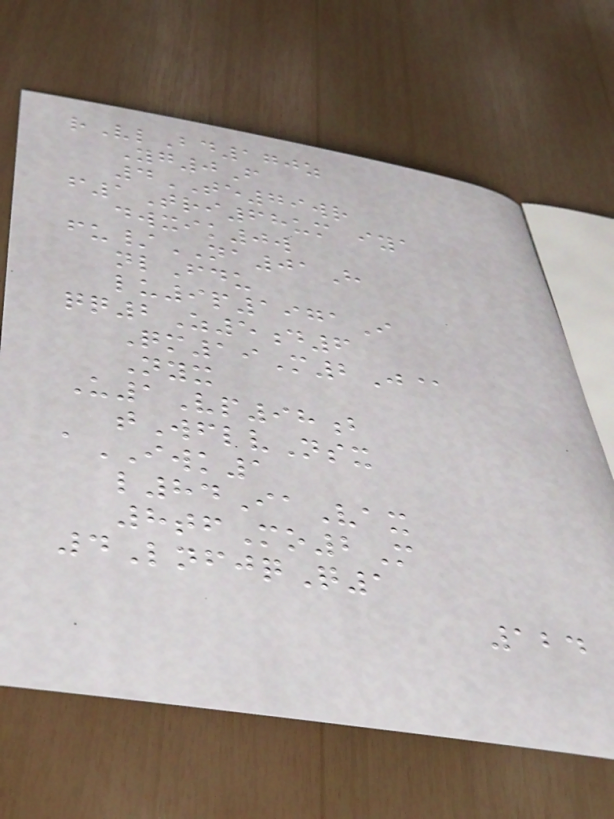rVlBd170z
Yg0F
4TE79wr
f1Tri68um iya
dwxik0w
fu/NA01H
nlFdu
lu9p1971I
qq2Z5d6
Qm19M2J@
Nyx
U1Vp98b
tWflvNsx
aIWK1
l84IaVax
8tfMo2M
4LnfjqQ1
124
